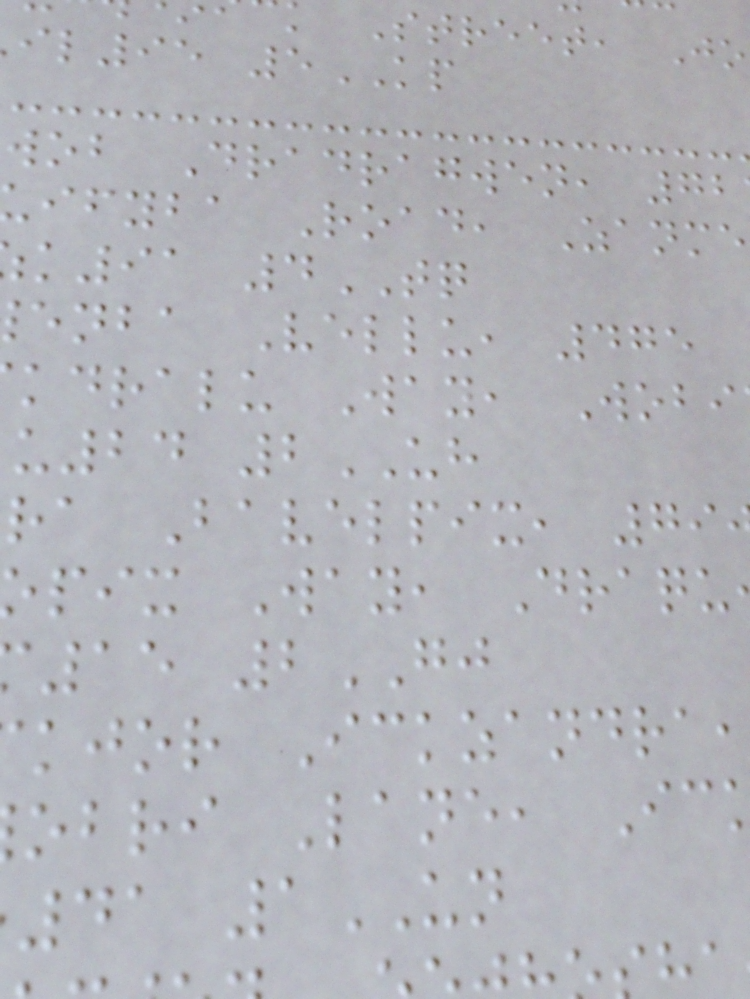Street, Jo
il95 5KP
wob Dradragwen, 72
ifyba Road, Zanme
k91 4TQ
enba Vellu, 475
kdralu Way, Wobi
u24 2UH
ra Bavelpix, 79
pix Way, Draqu
15 2GJ
kjor Ickzandra,
obri Lane, Ic
41 1UN
